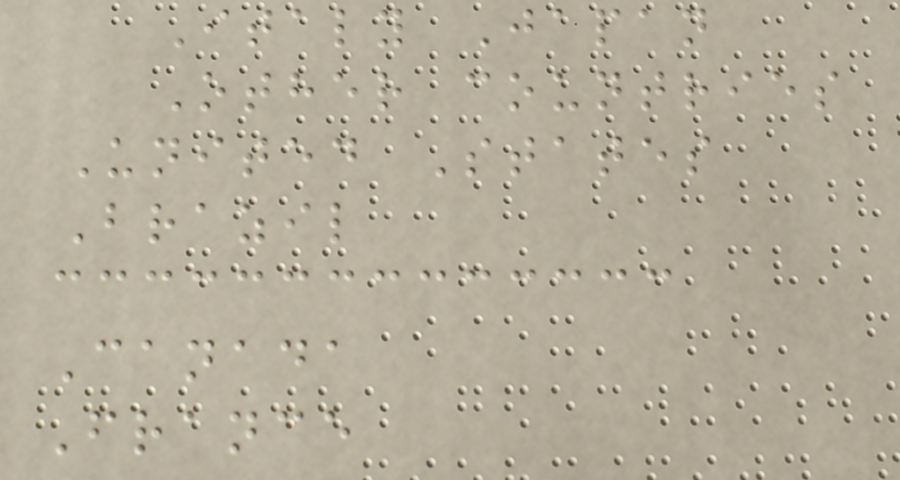Italy Japan
Other countries
United States
Brazil
Canada
France
